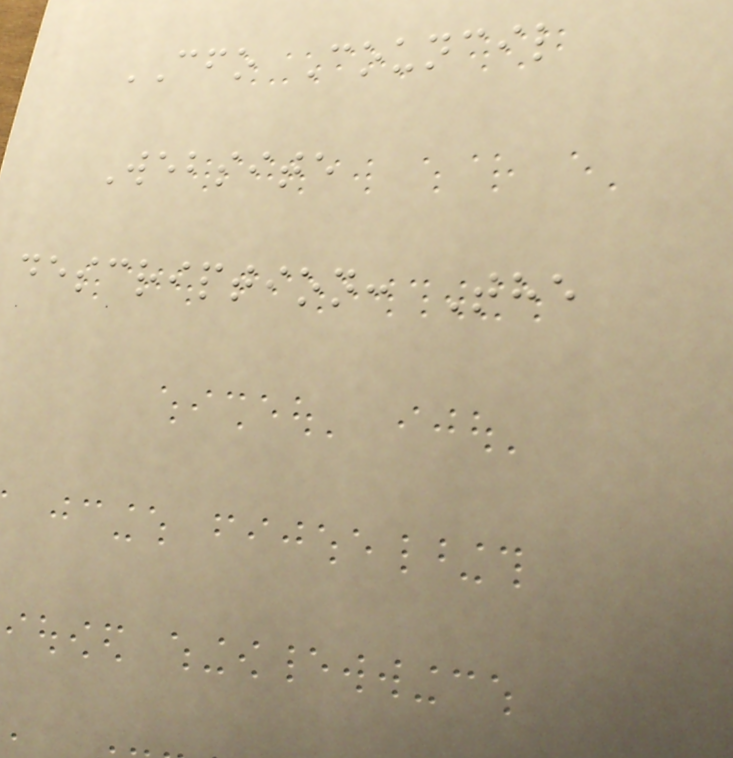CFO Council
Website
description: The
